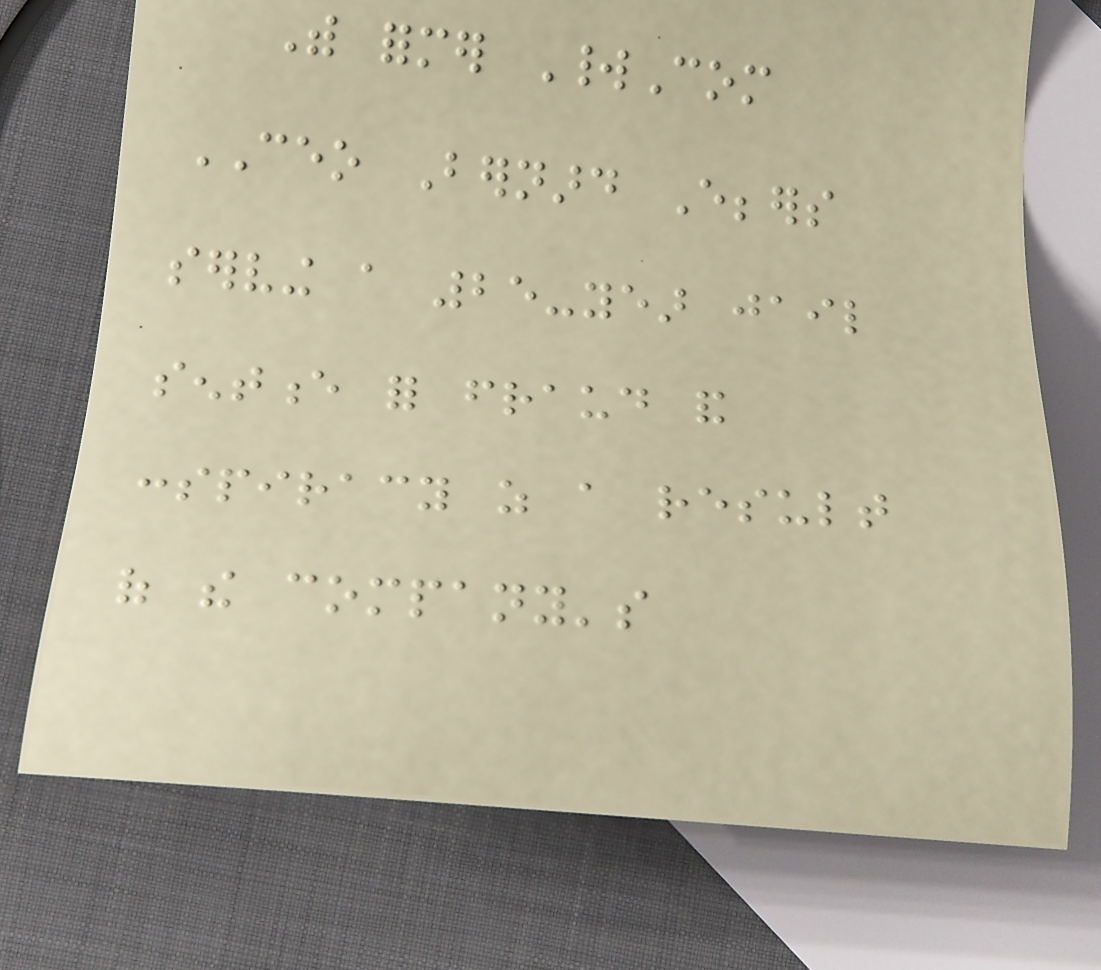With former WorldCom
CEO Bernard Ebbers
serving a 25-year jail
sentence for fraud and
conspiracy as a result
of the company's
